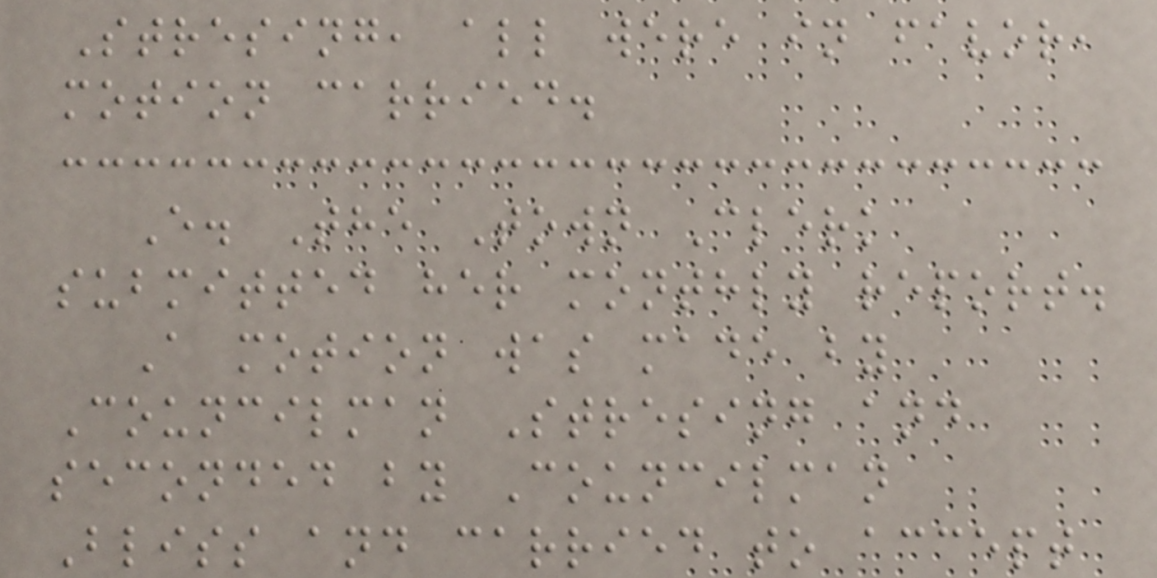Stresing, all were in favor,
motion carried.
E. The Town Clerk
submitted her monthly report.
A motion was made by
Councilman Stresing and
seconded by Councilman
Bliss and carried to accept
